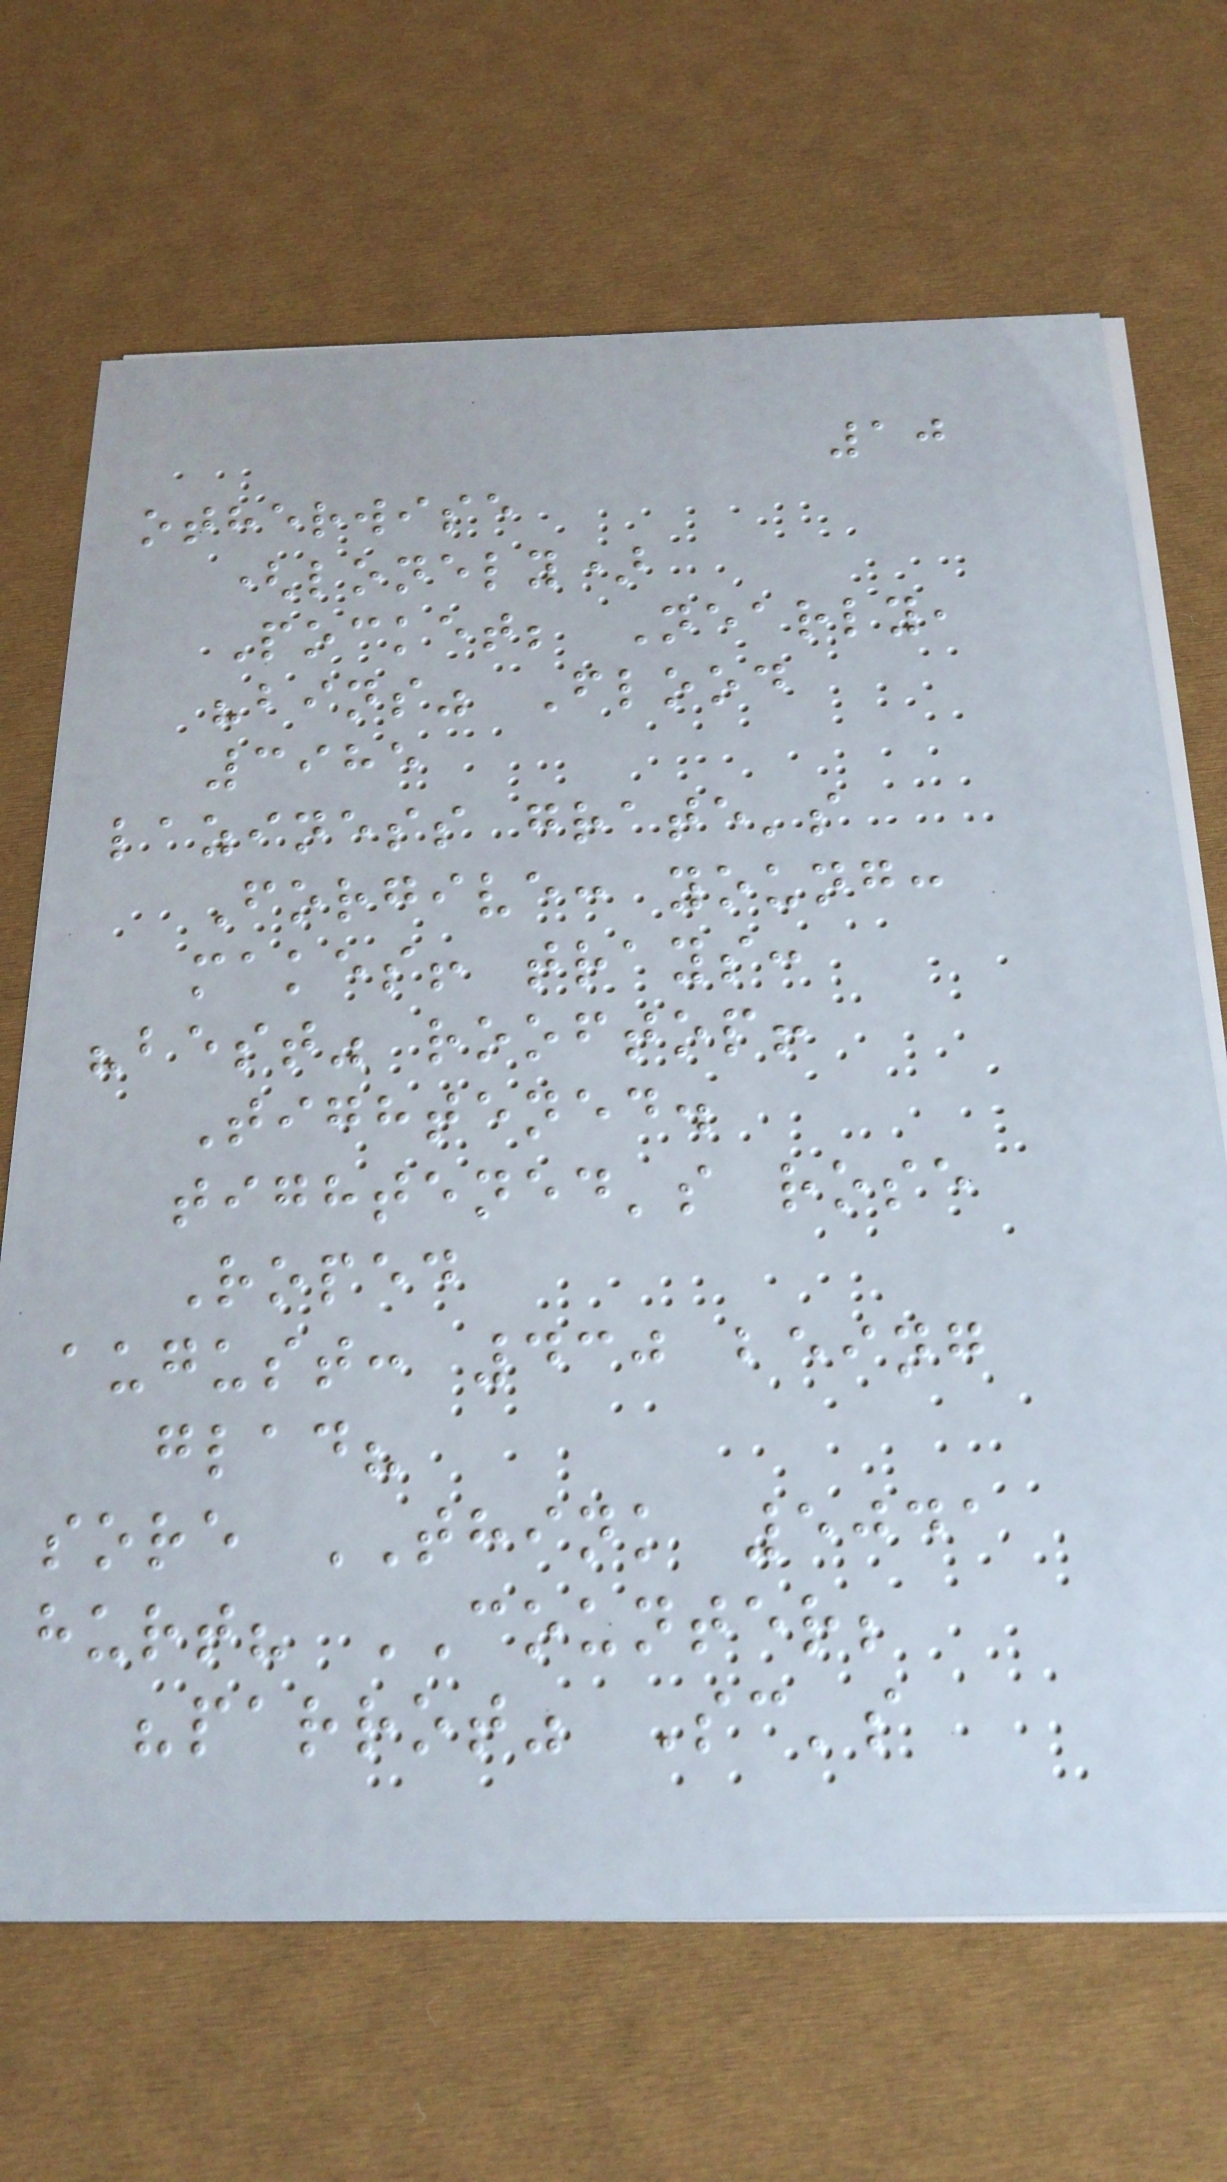10
otherwise
(lonely)
Pocket; Nearly,
"bins" Flood
3985
laziness grate's
Forgive: young:
makes! trays:
"best" rooftop!
Tightened.
tightened's rose
Roped
august: 430 being
glad?
sore THINK 5041
hurt? COUNTER;
"parrot" Sc's
